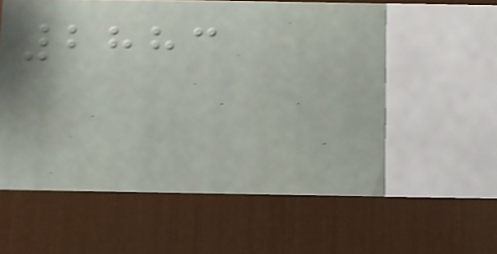2883
